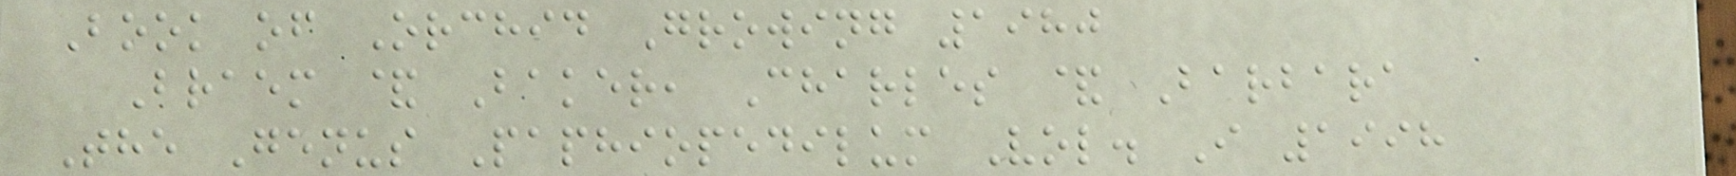Book of Orchid Growing 1980
Braem & Baker, Charles & Barbara
The Genus Paphiopedilum Vol. I 1998
